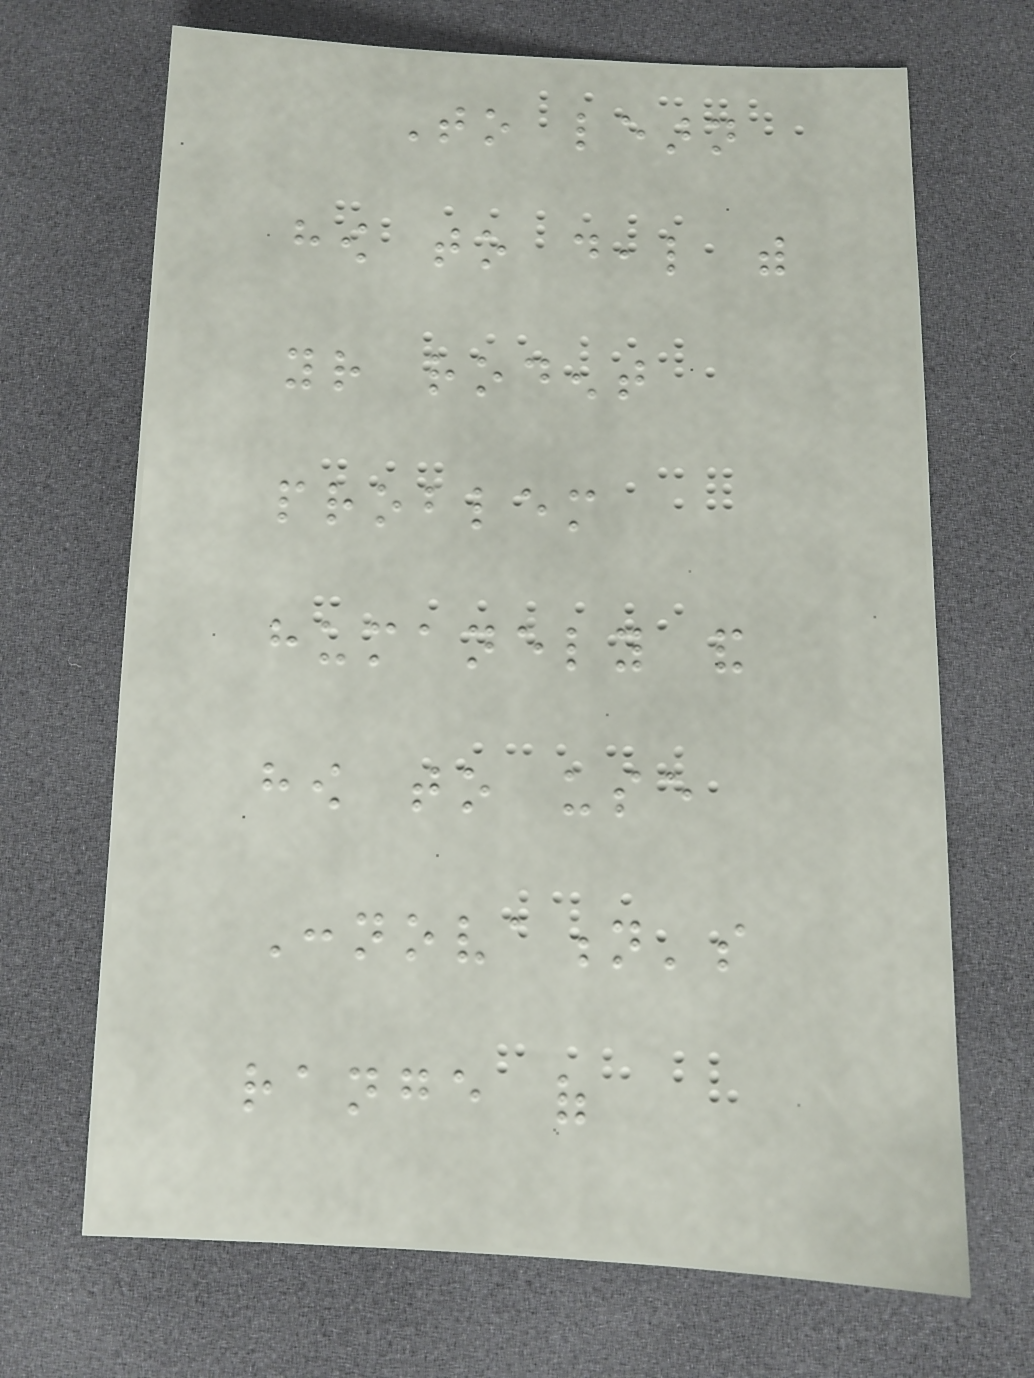To learn
how to deal with
your rodent
problem
humanely and
how to use
Connovation's
range of
